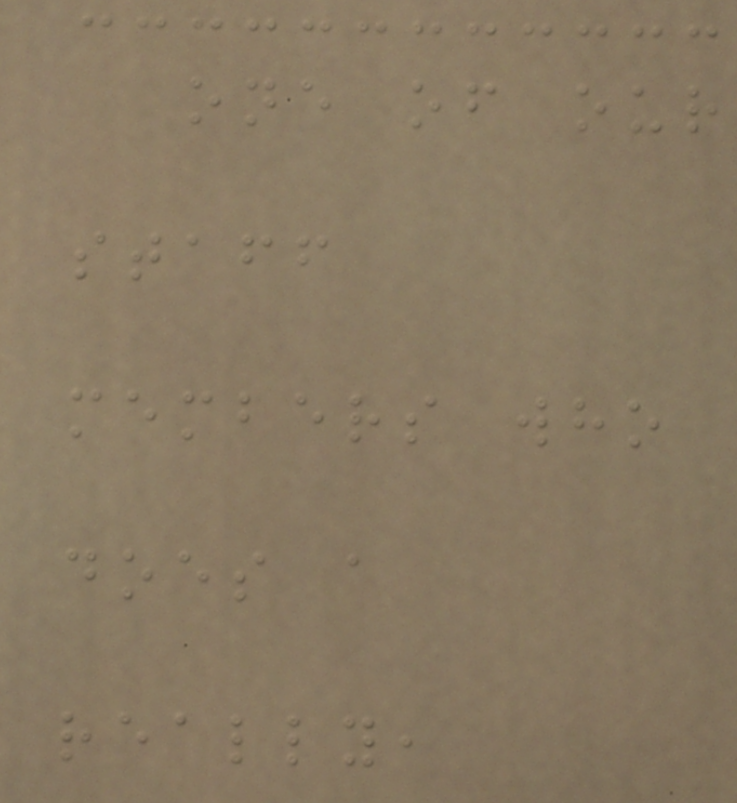one of our
staff
members who
does a
really,
